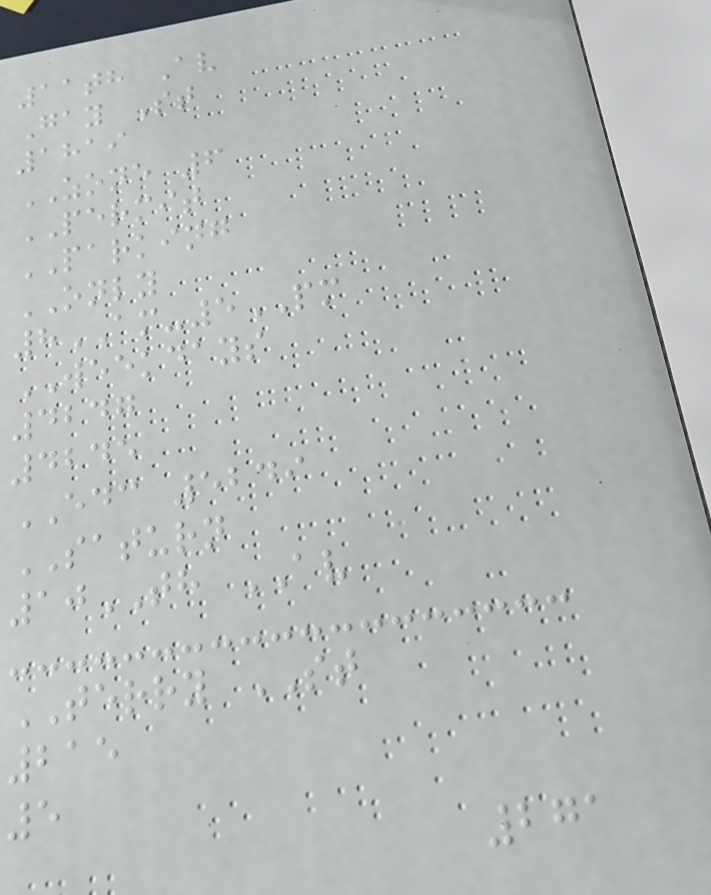11th Av
Gay St
1819
ZONE 6
PERMIT
PARKING
ONLY
8AM-5PM
WEEKDAYS
4247
4245
EDC 5249
SATURN
10TH AV
TERRY ST
215
5
271
